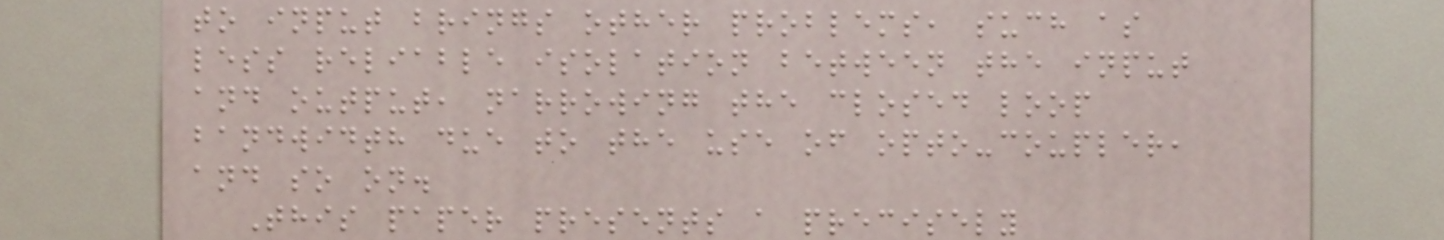to input brings other problems, such as
less reliable isolation between the input
and output, narrowing the closed loop
bandwidth due to the use of opto-coupler,
and so on.
This paper presents a precisely
